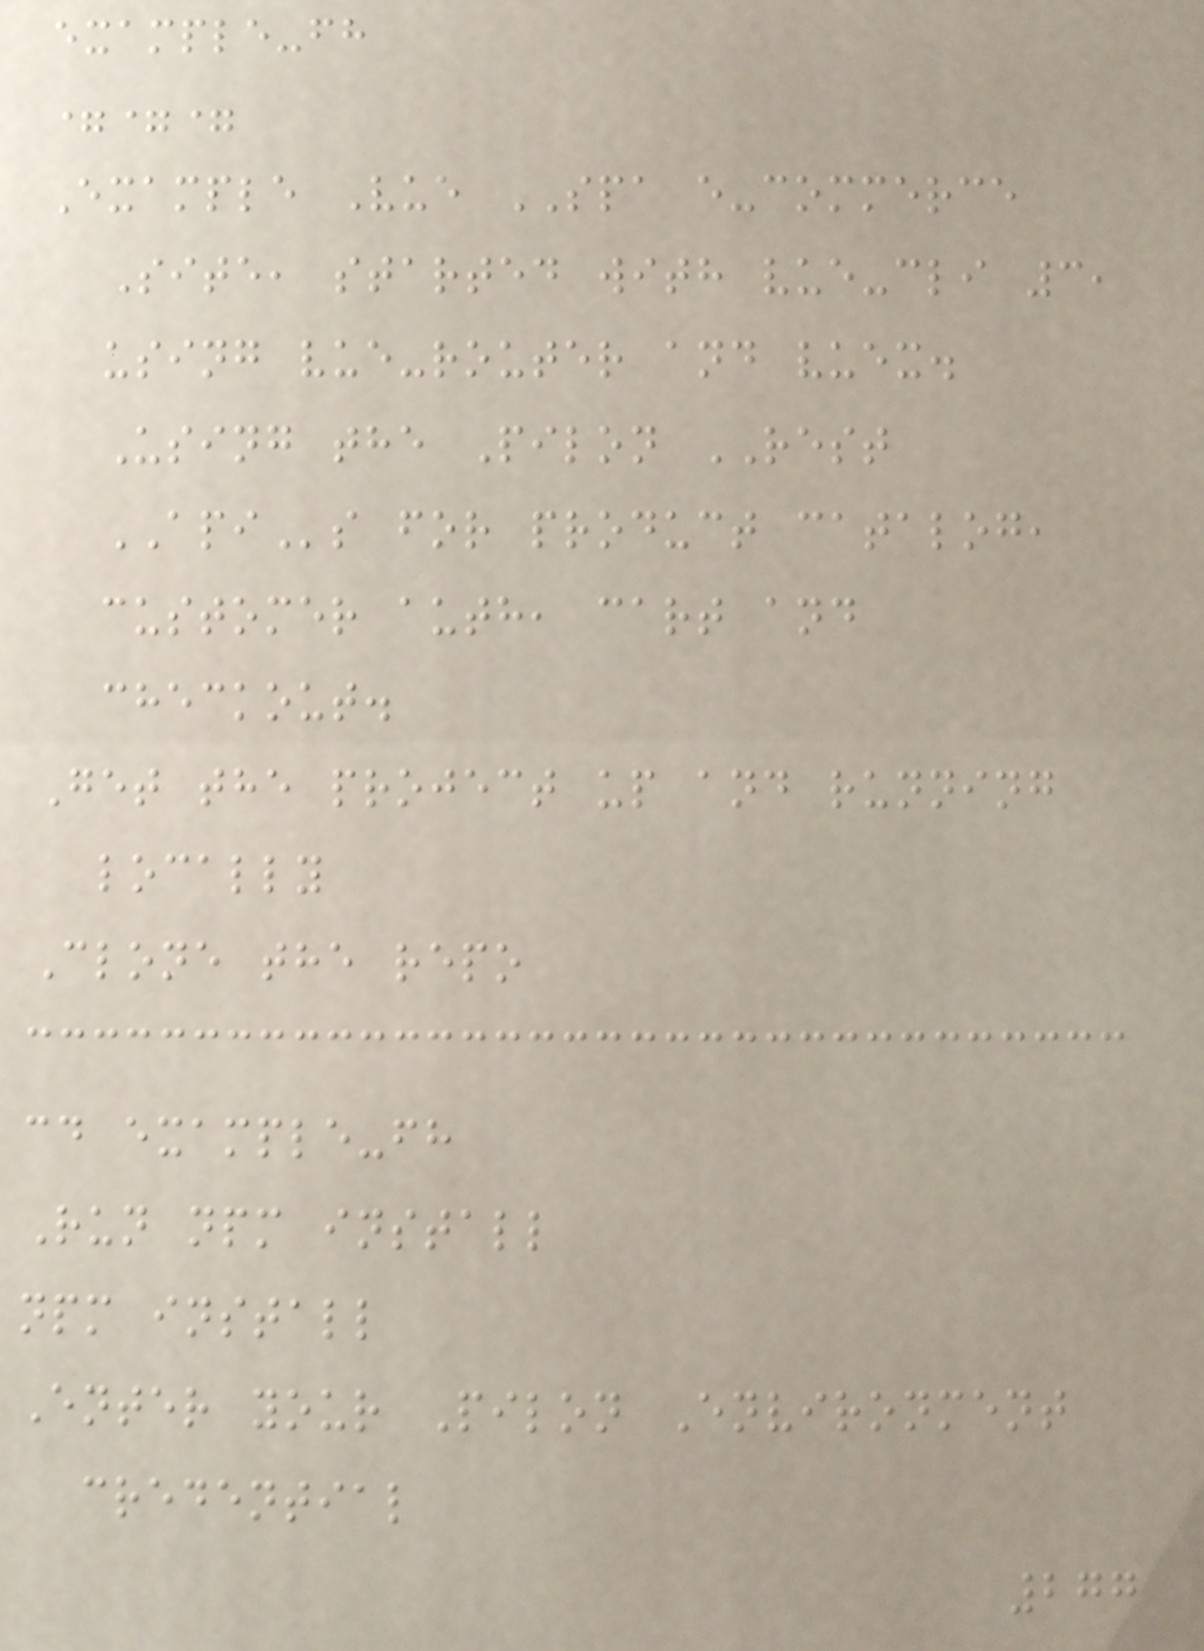example-fh
===
Example Vue SPA e-commerce
Site, started with vue-cli 3,
using vue-router and vuex.
Using the Pilon REST
APIs for product catalog,
customer auth, cart and
checkout.
Get the project up and running
locally
Clone the repo
cd example-fh
Run npm install
npm install
Enter your Pilon Environment
credential
277
